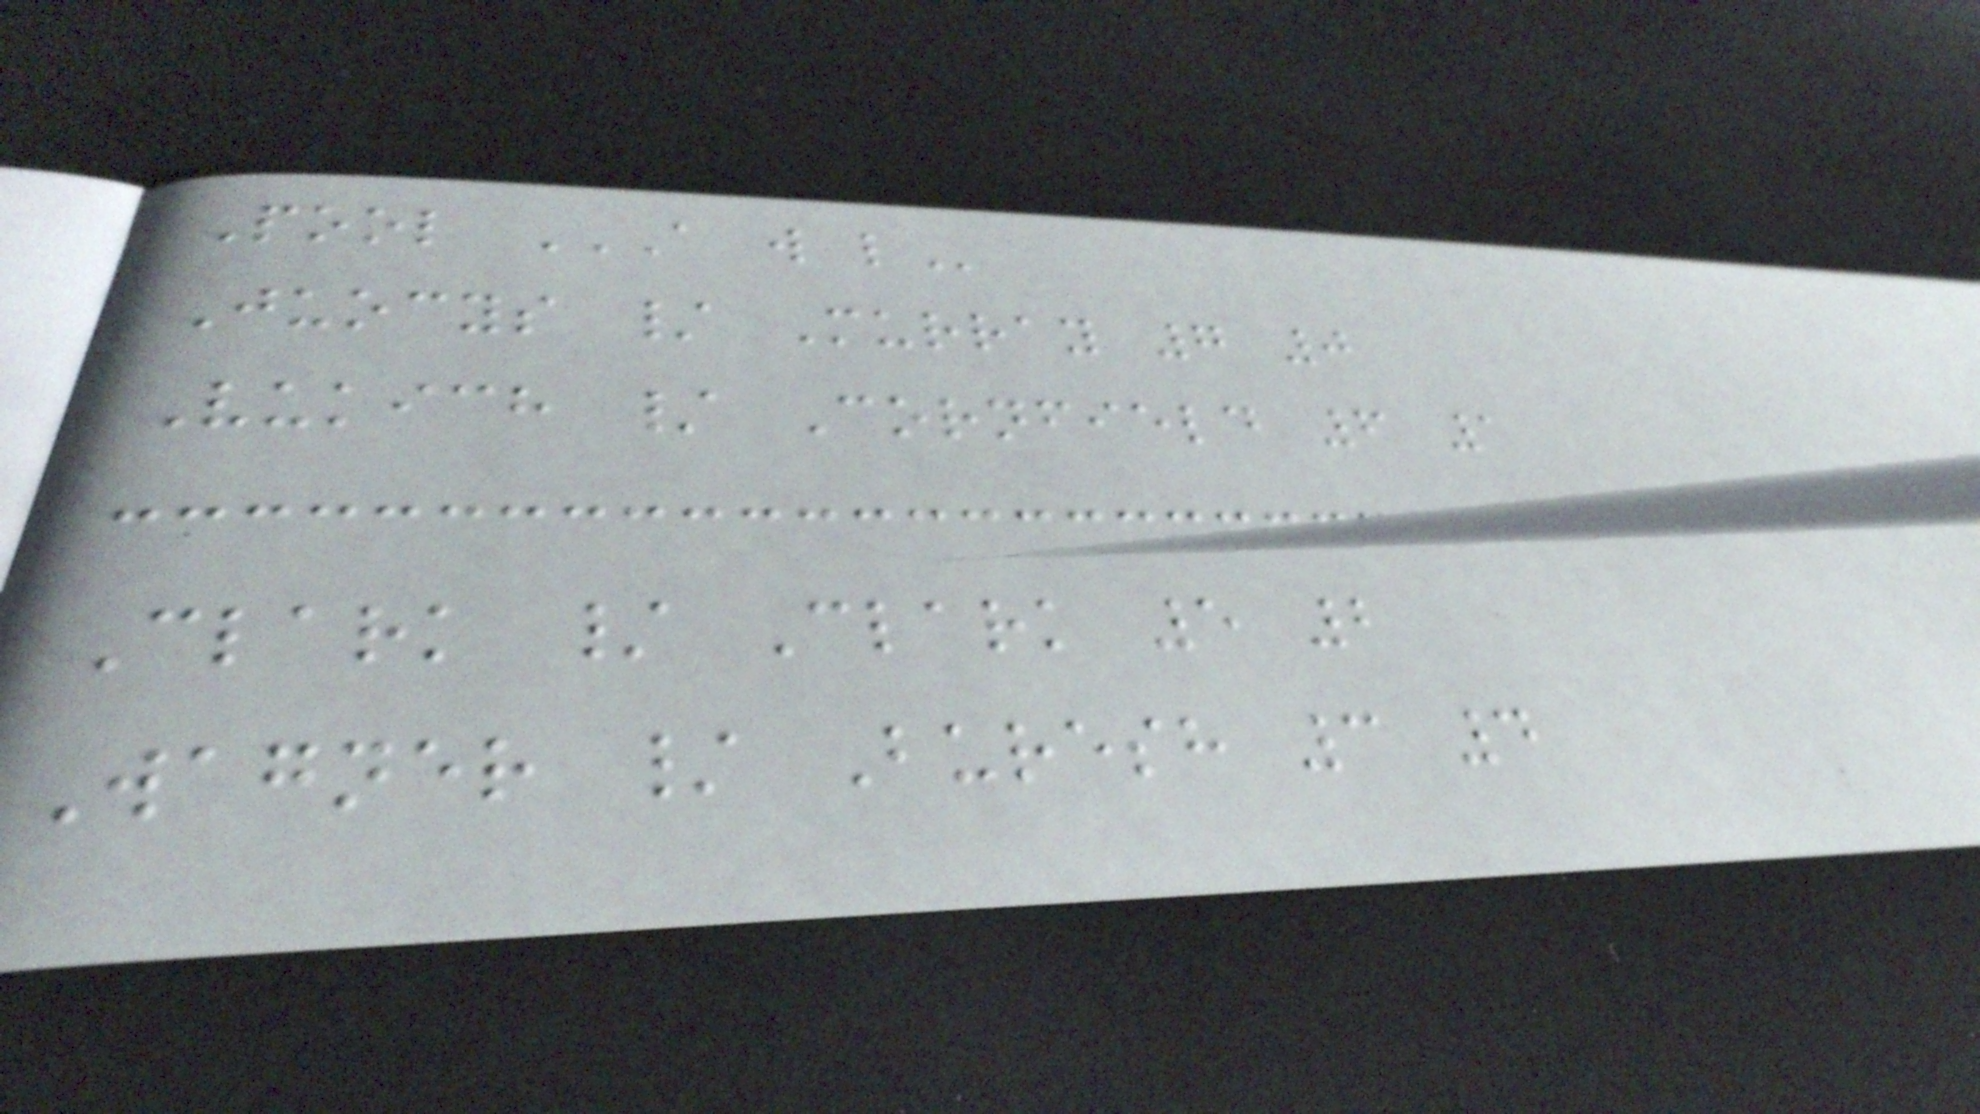Pool A W L
Juocys / Murray 7 0
Vukich / Cornfield 6 1
Clark / Clark 5 2
Wagner / Buresh 3 4
